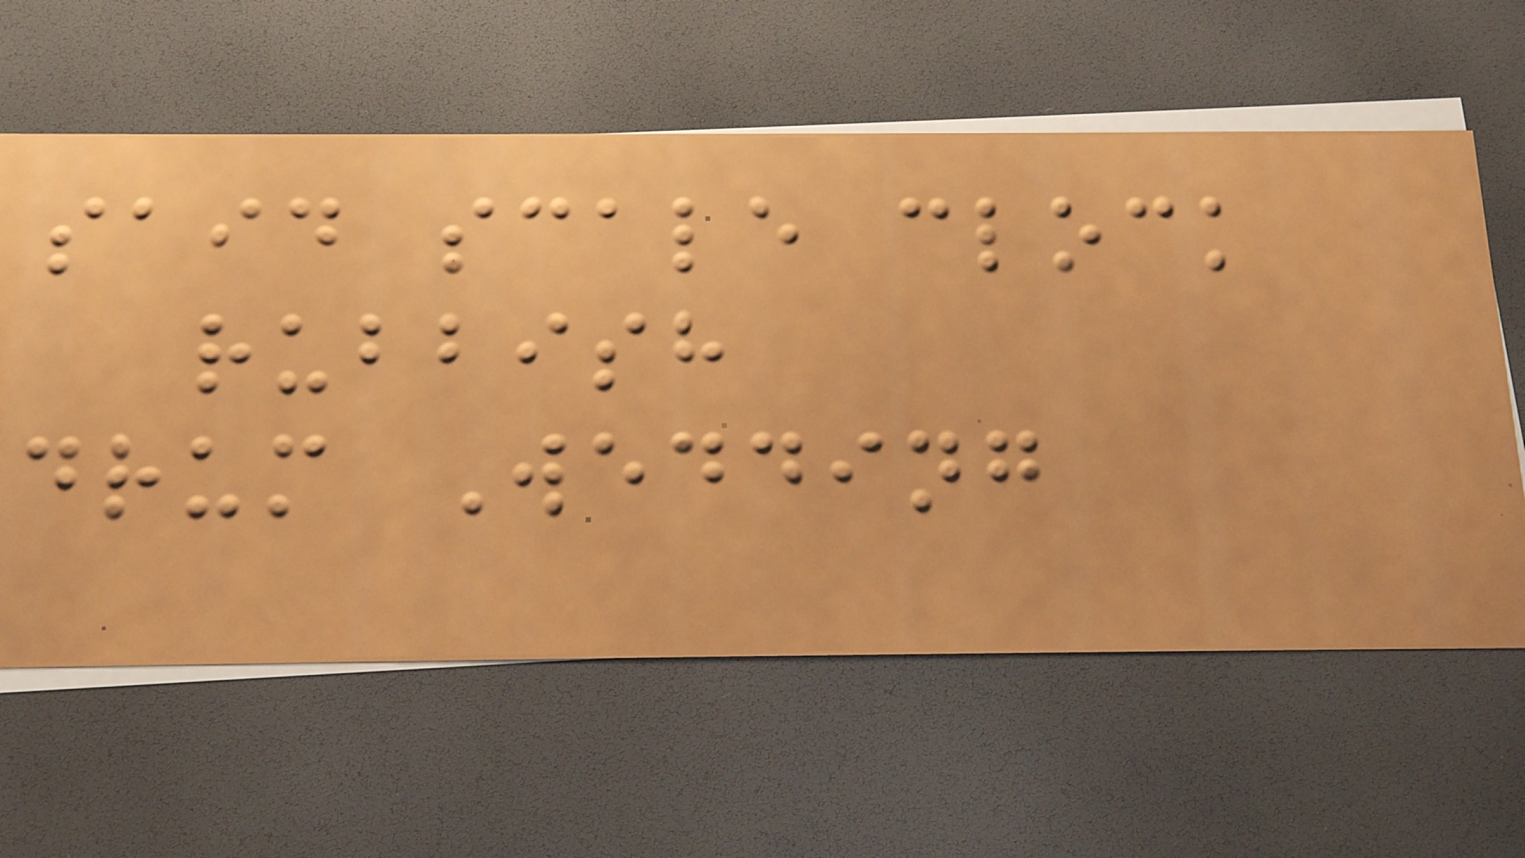said scale clock
rubbish
drum Wedding
